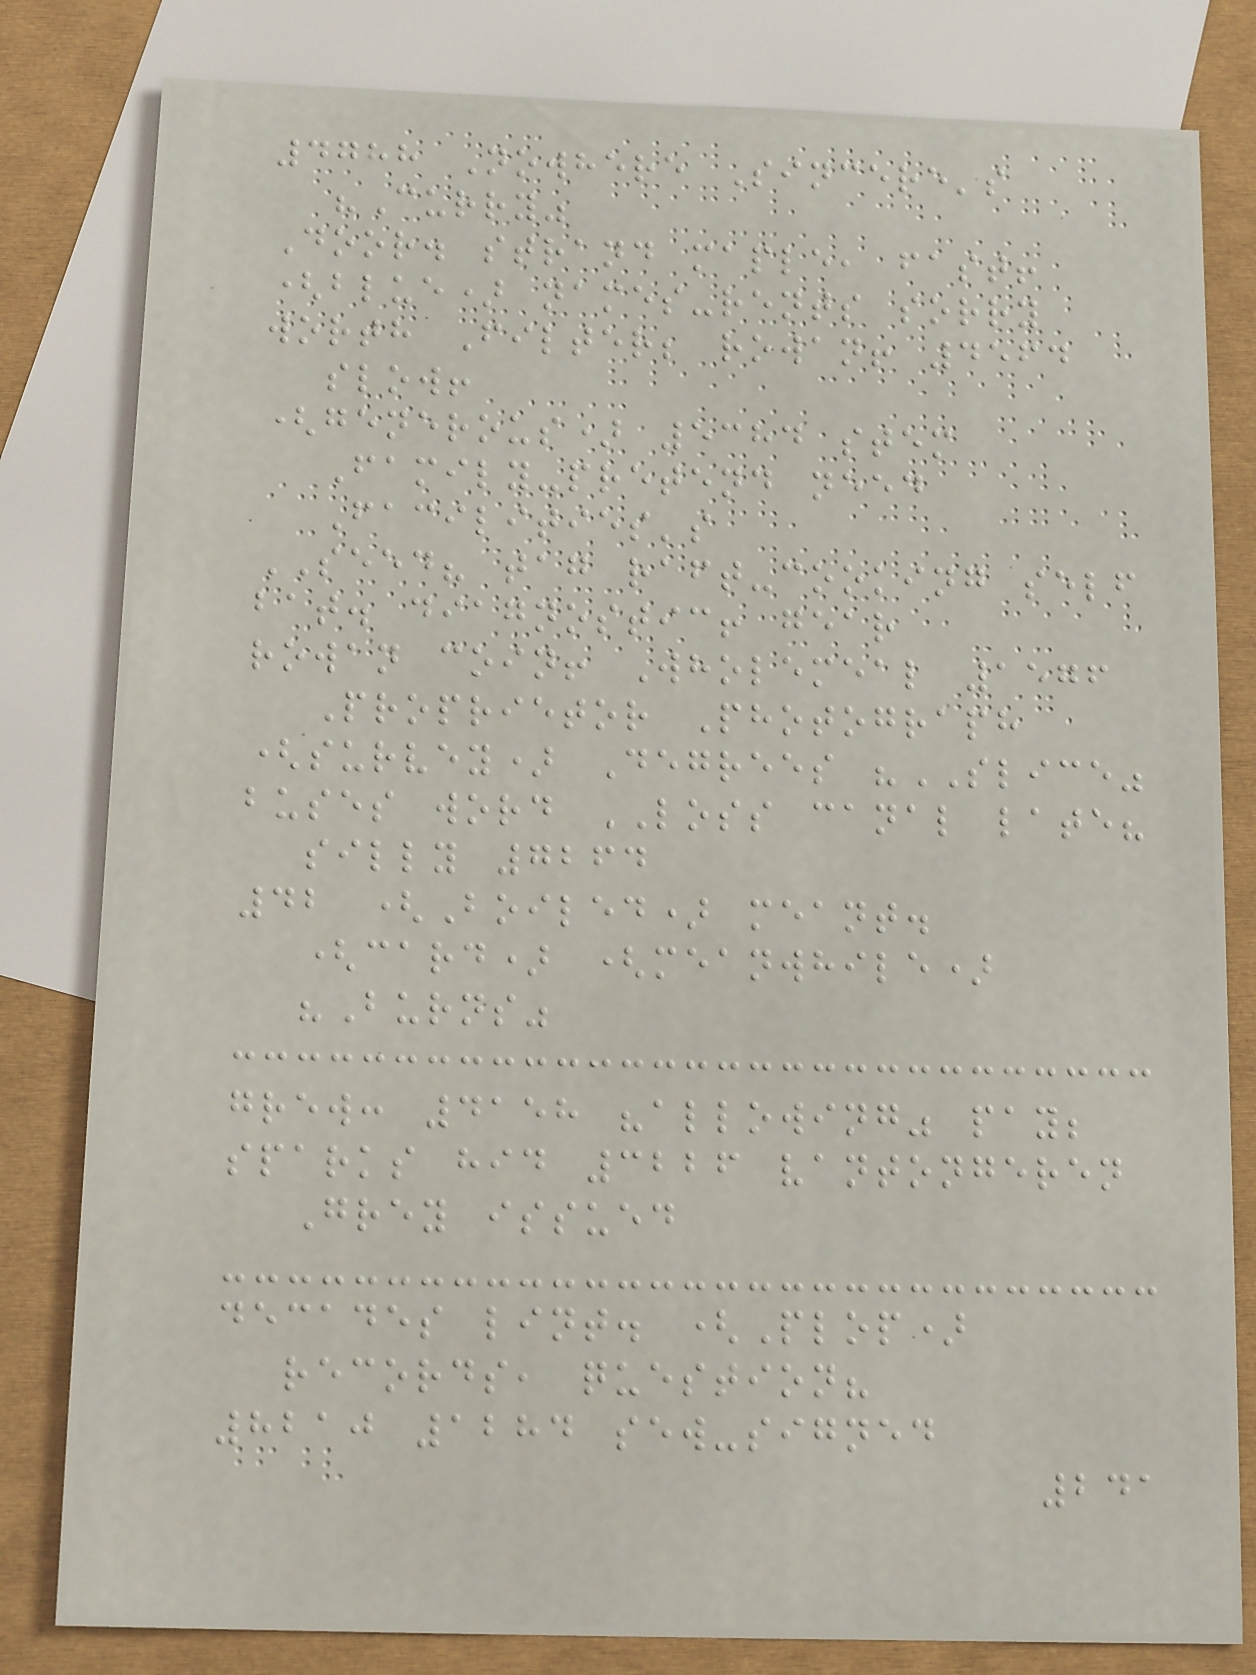4788 Nowhere Sincere's
"Curry"
Door. strand maple, fast!
(blue) names-rents sorry
worth Filter; rowan! 4564
slow!
(generous) 5384 stem
Family-pretend need
Facilities's
SEED? tag raft-cooking self
bat. diagnostic! gear
rowan coin! Wholemeal 1576
Proprietor Photograph
(survey) Degrees "SLICE"
buses word LOSS canal late?
silly 7264
42 (Boiled) meant.
(card) (meanwhile)
"Burns"
grew: 4158 "allowing" pay;
sparks hid 3226 vantongeren
Grey issued
decades lint. (Plop)
records, question?
8210 1284 sew-signed
241
